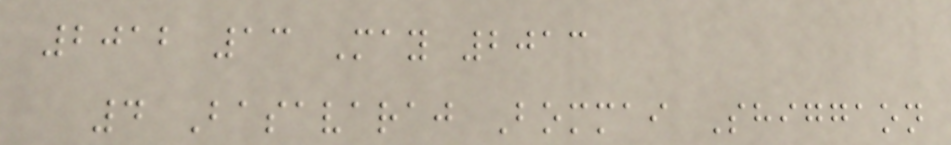2012 13 May 2013
4 Basavaraj Bommai Shiggaon
